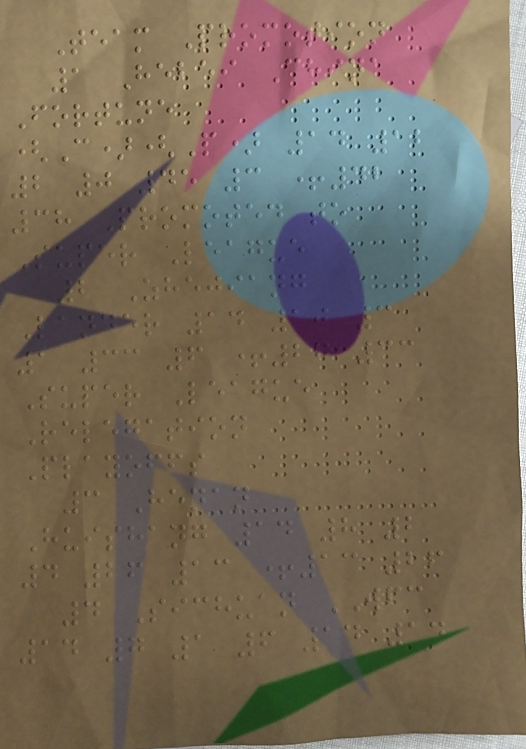Team Promotion
1 Hebei China
Fortune
(C)(P) 14 12
2 0 45 3 +42
38 Promoted to
Super League
2 Zhejiang
Lander 14 10 3
1 33 6 +27 33
Super League
Relegation
Playoffs
3 Henan
Huishang 14 8 2
4 26 13 +13 26
4 Sichuan WFC
14 7 1 6 14 14
